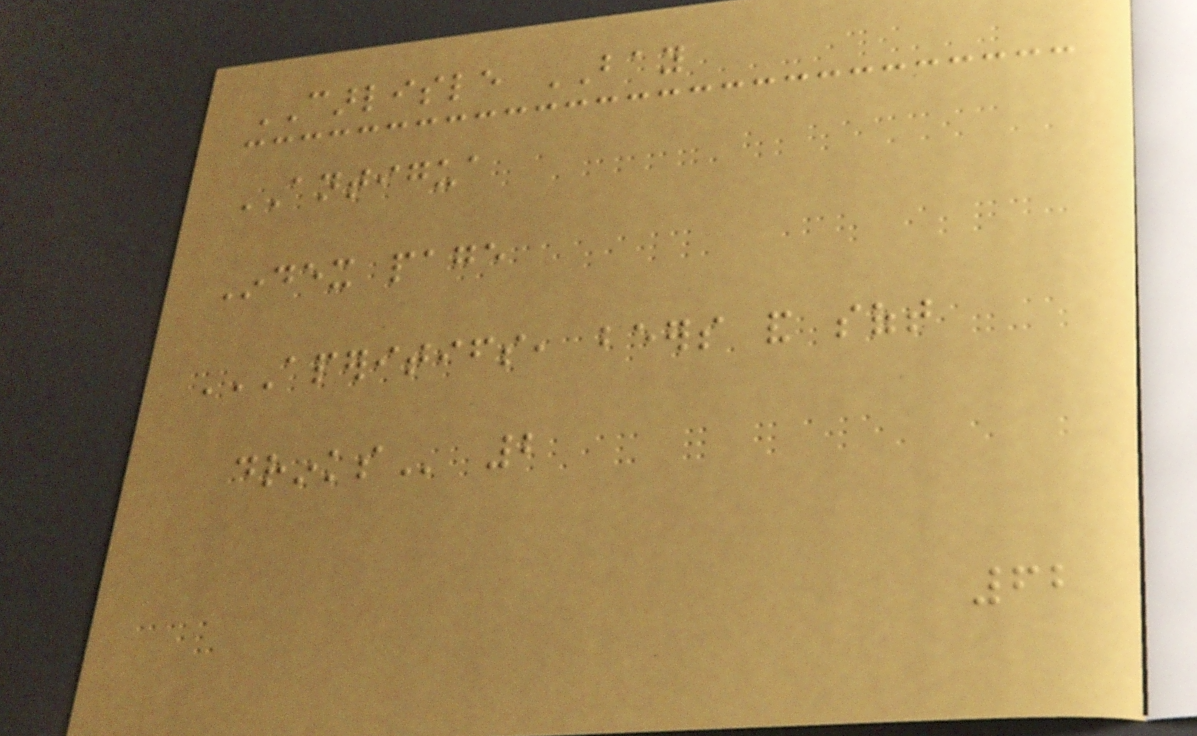CARLISLE BAY
ANTIGUA
Index page
APERITIFS, BEERS AND SOFT
DRINKS 2
62
